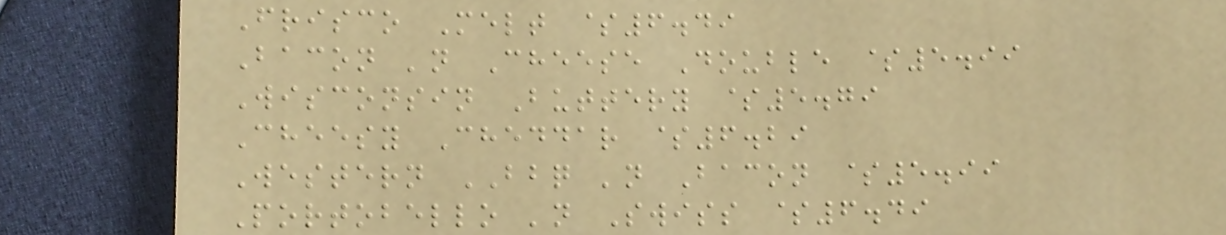Frisco Melt $6.49
Bacon 'n Cheese Double $5.99
Wisconsin Buttery $5.79
Cheesy Cheddar $6.29
Western BBQ 'n Bacon $5.99
Portobello 'n Swiss $6.49
